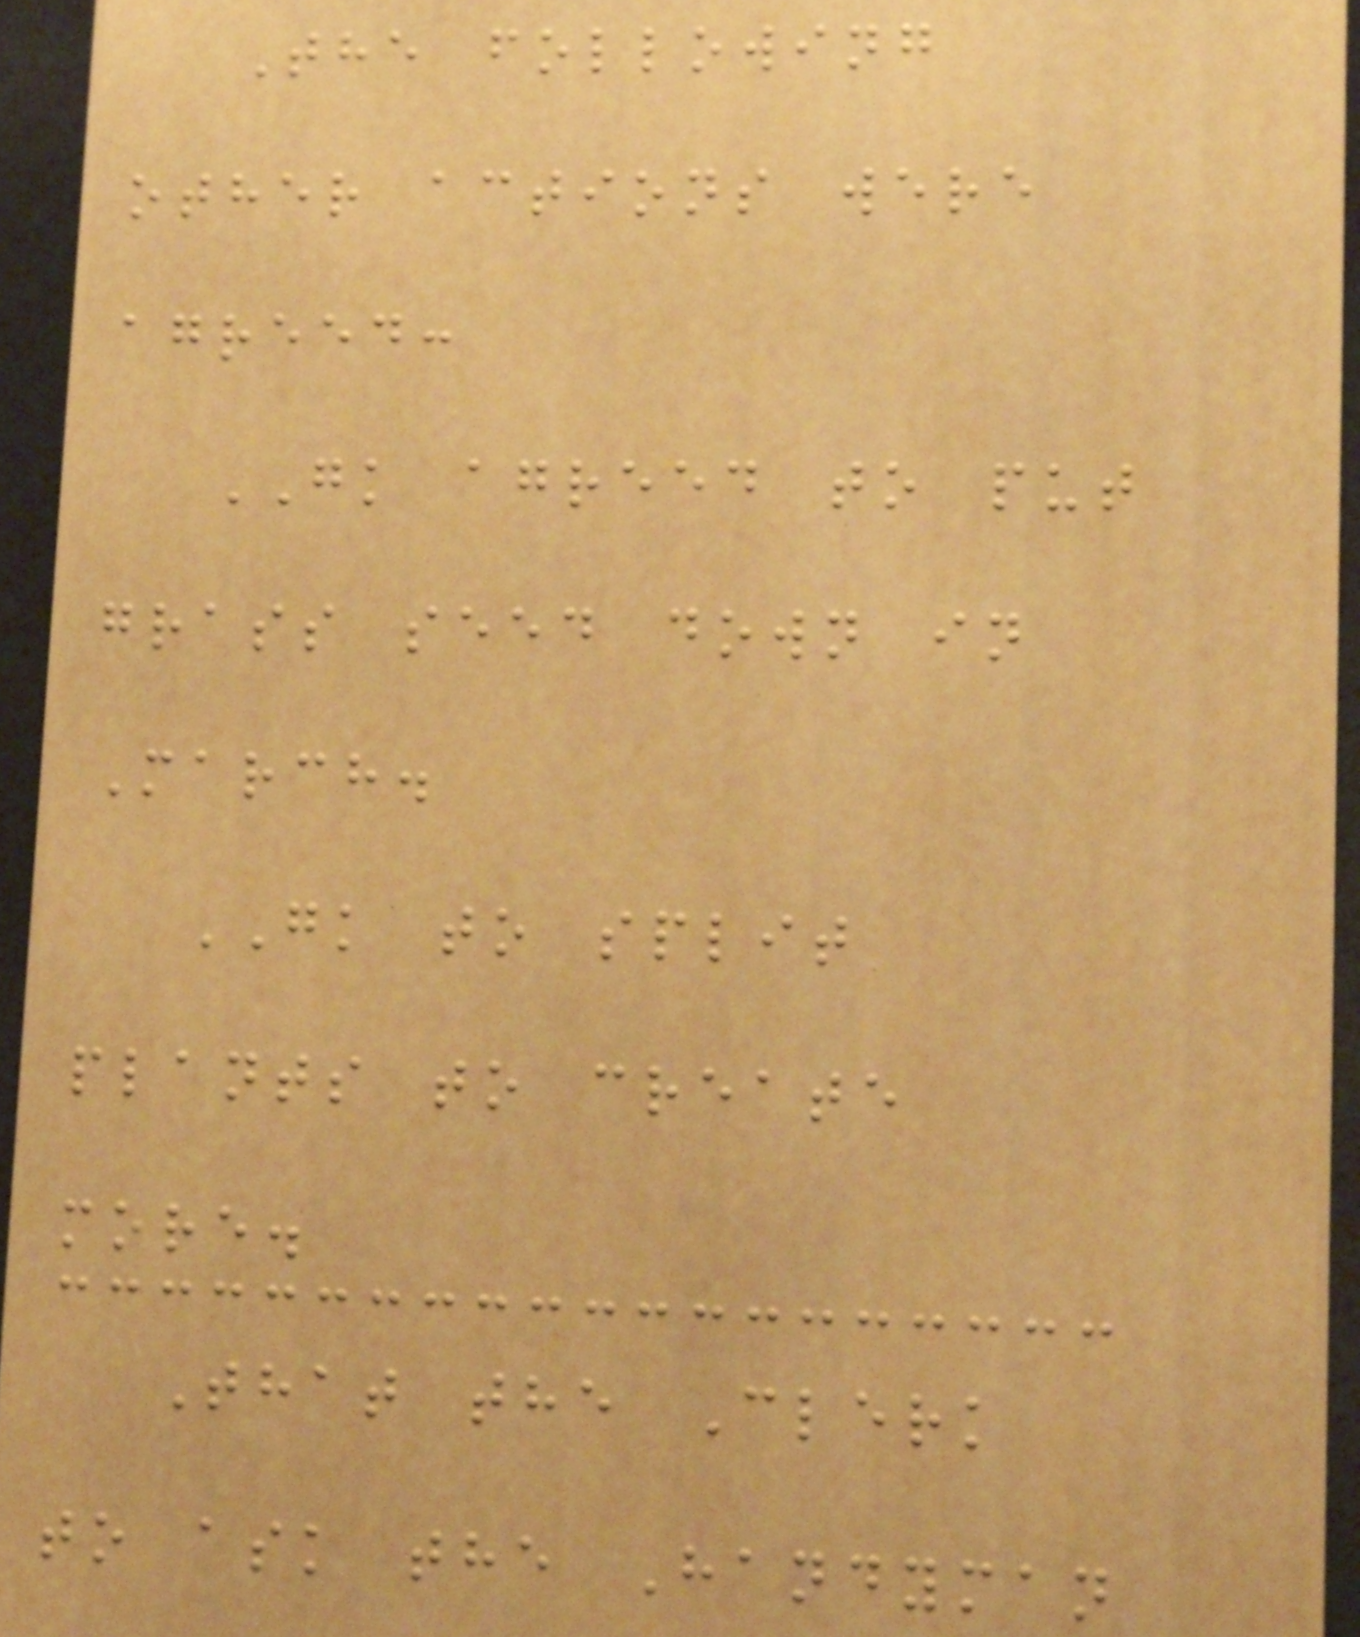The following
other actions were
agreed:
GK agreed to put
grass seed down in
March.
GK to split
plants to create
more.
That the Clerk
to ask the Handyman
